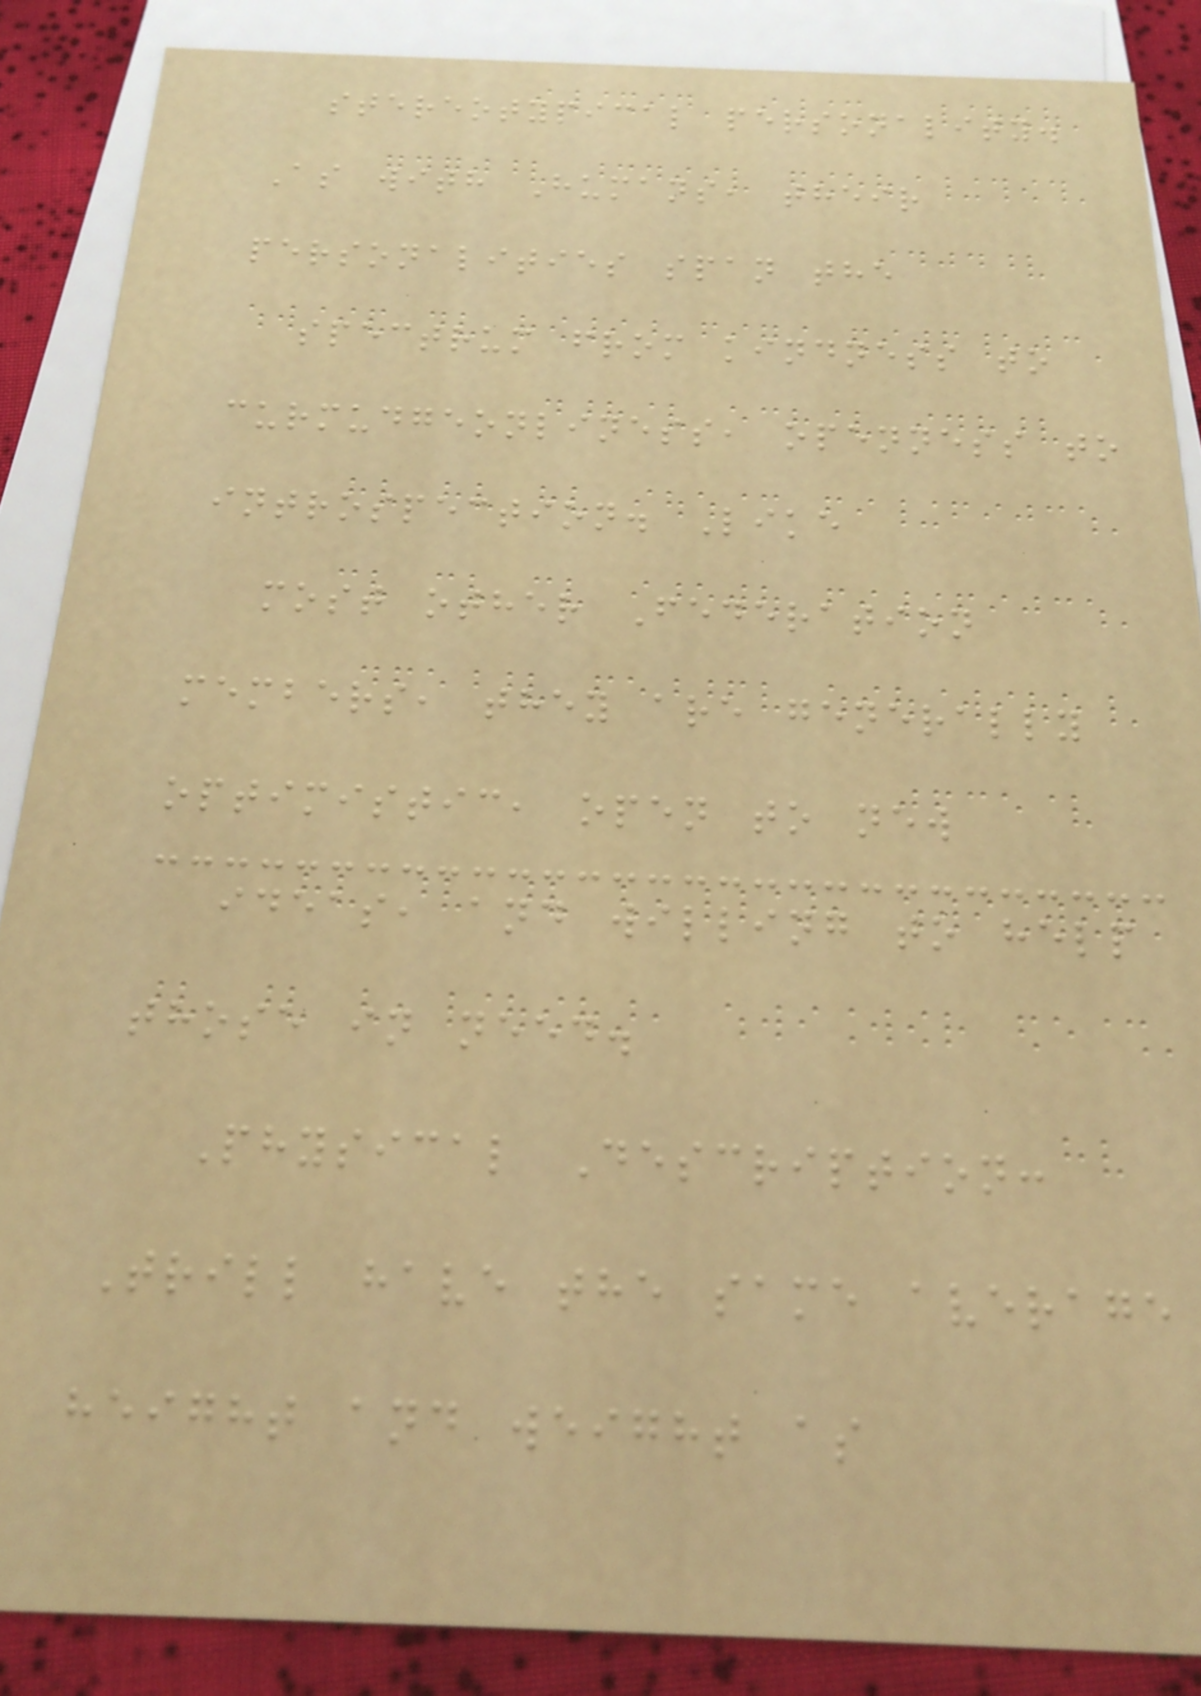stereotypical personality.
As with Humans, their
personalities span the
spectrum from kindness to
curmudgeonliness, openness to
introspection. Like
most other Federation
members, they are generally
optimistic, open to new
ideas, and willing to help
those in need.
Physical Description:
Trill have the same average
height and weight as
